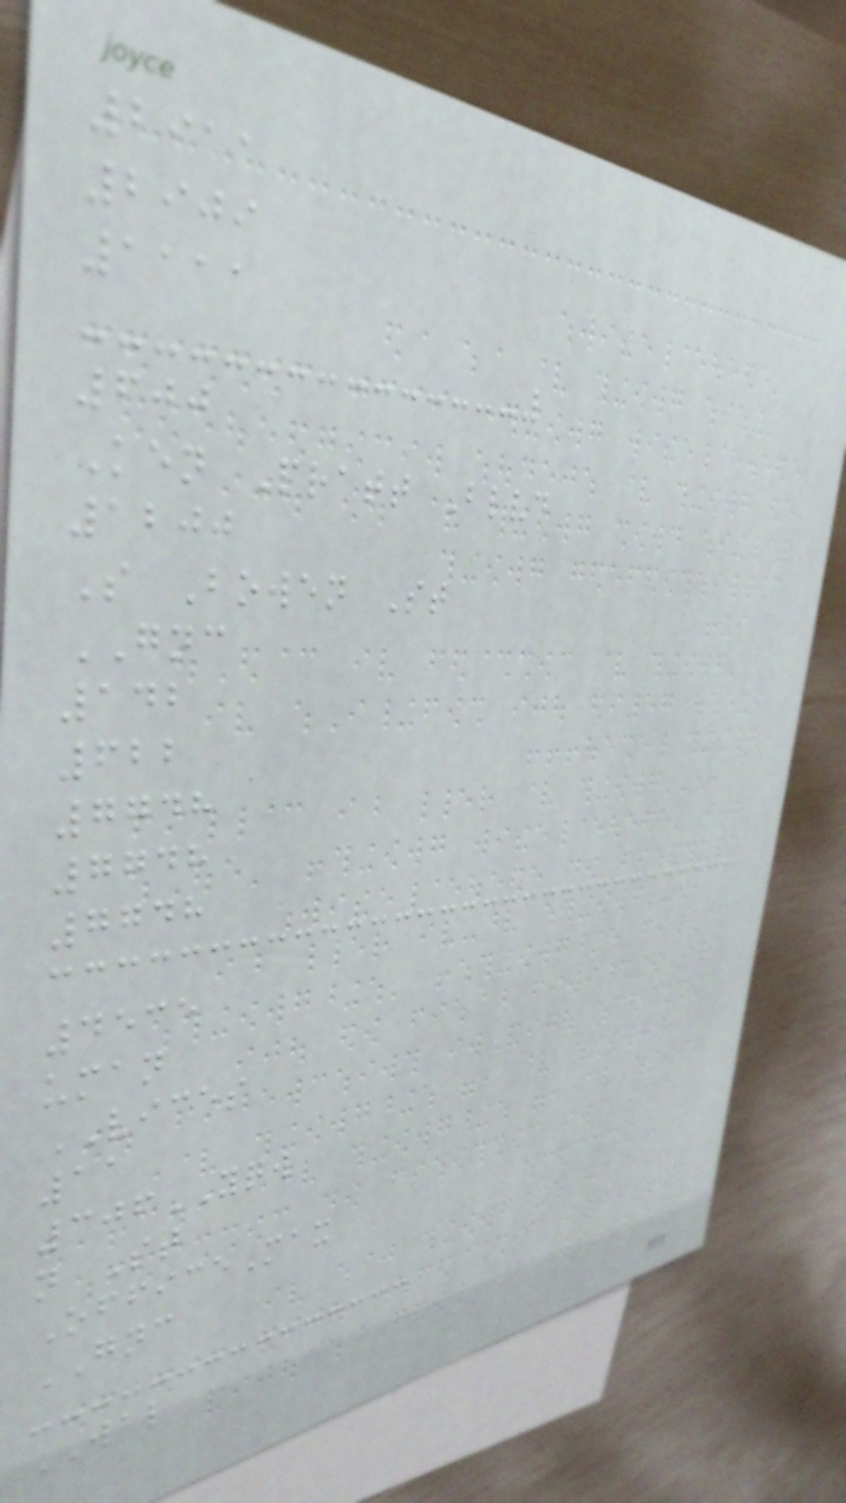2911
2909
1111
600
Ken Pratt Blvd
1200
S Bowen St
GNC
142
622
7748
7748
7748
4535
uman
VICES
11
306YQW
n St
OfficeMax
GNC
WAL
